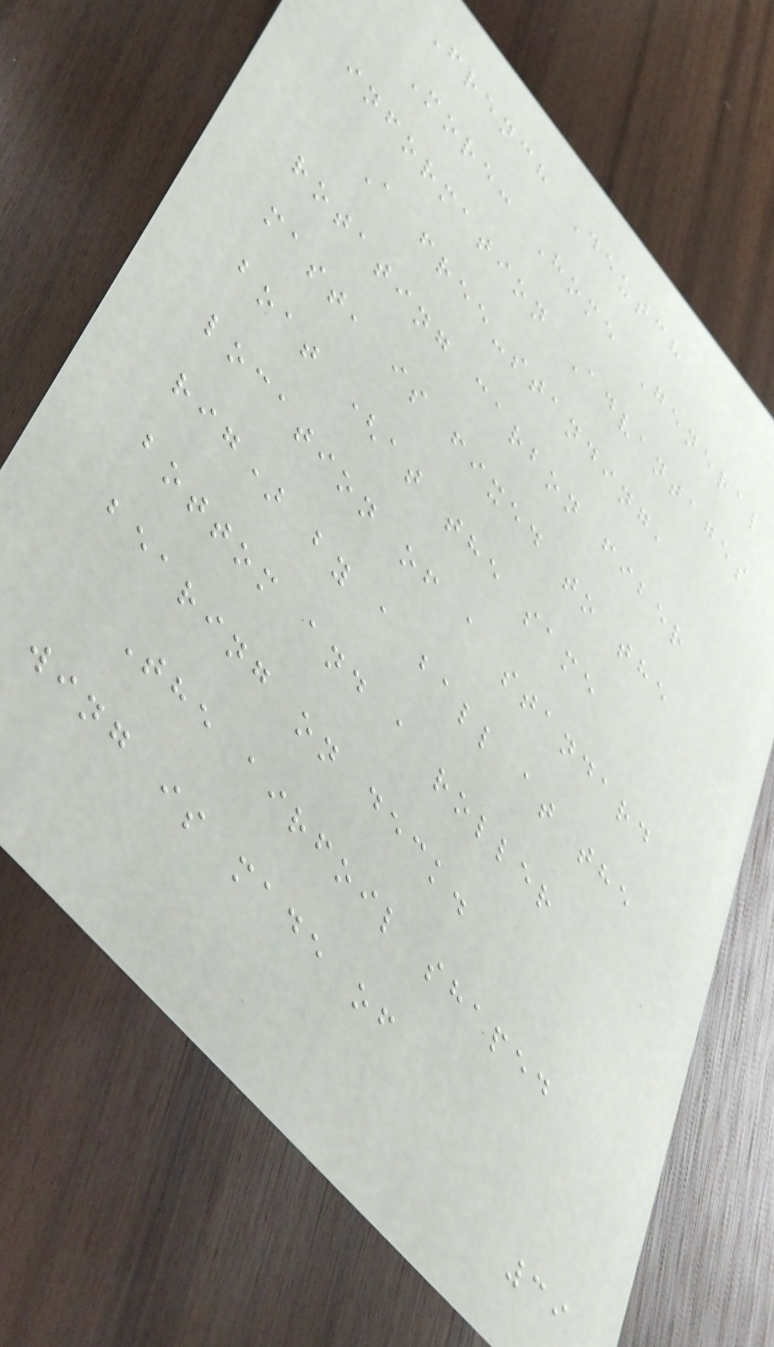French Deutch
More: Home General
information Advantages
A free-standing,
rotating carbon fiber
mast, is fixed to the
boat (at the same
location of a standard
rig) by a ball at the
bottom and a roller
bearing on deck.
The airfoil shaped
wing is made of
39
